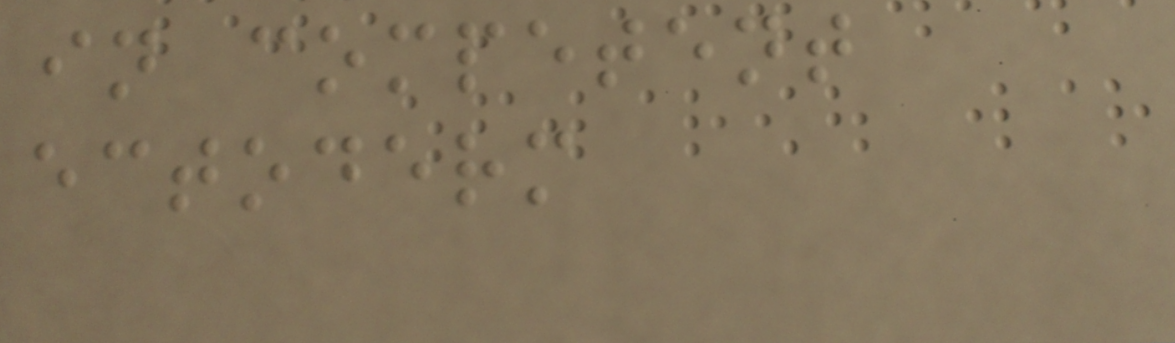in competent
ectoderm
